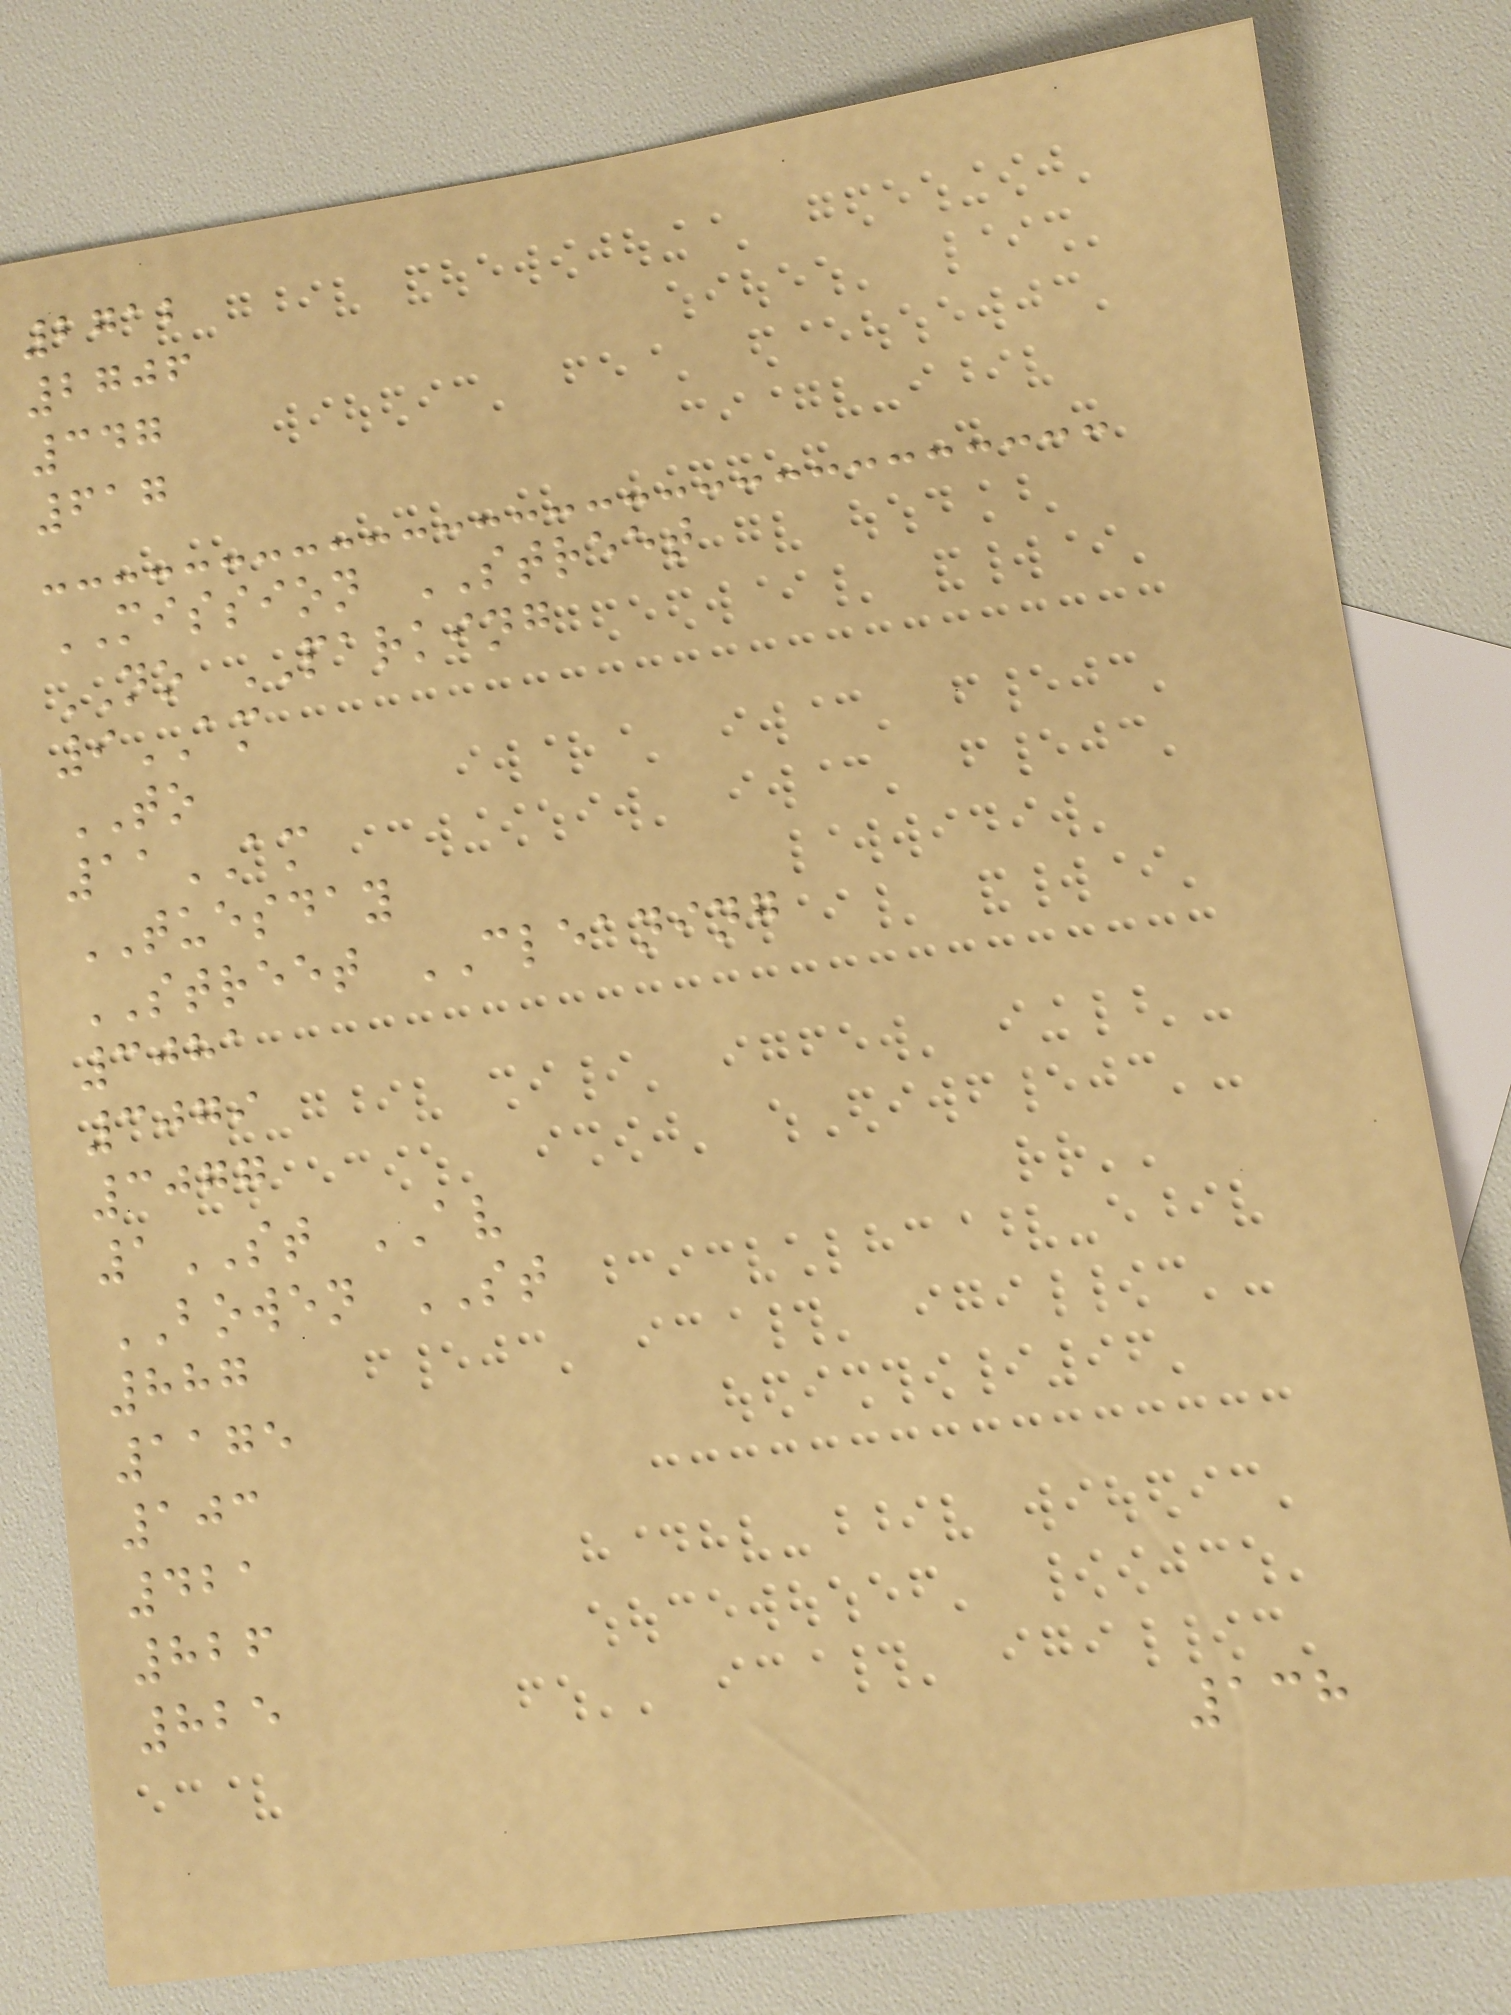2712
2706
347
617
MISSION STREET
NO PARKING
9AM
TO
11AM
TUESDAY
STREET CLEANING
3081
3079
3077
1ST AV
BOWEN ST
887
1175
103
421
826
825
138
